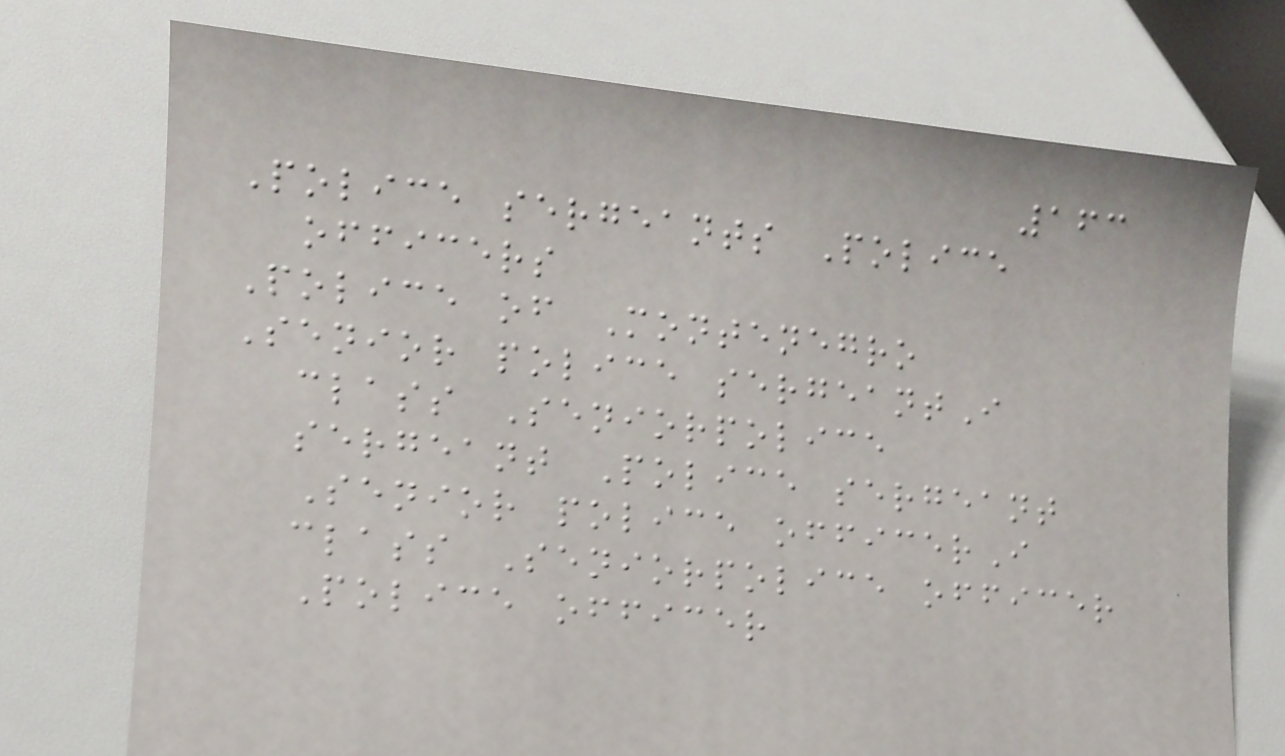163
Police sergeants Police
officers
Police of Montenegro
Senior police sergeantI
class Seniorpolice
sergeant Police sergeant
Senior police officerI
class Seniorpolice officer
Police officer
